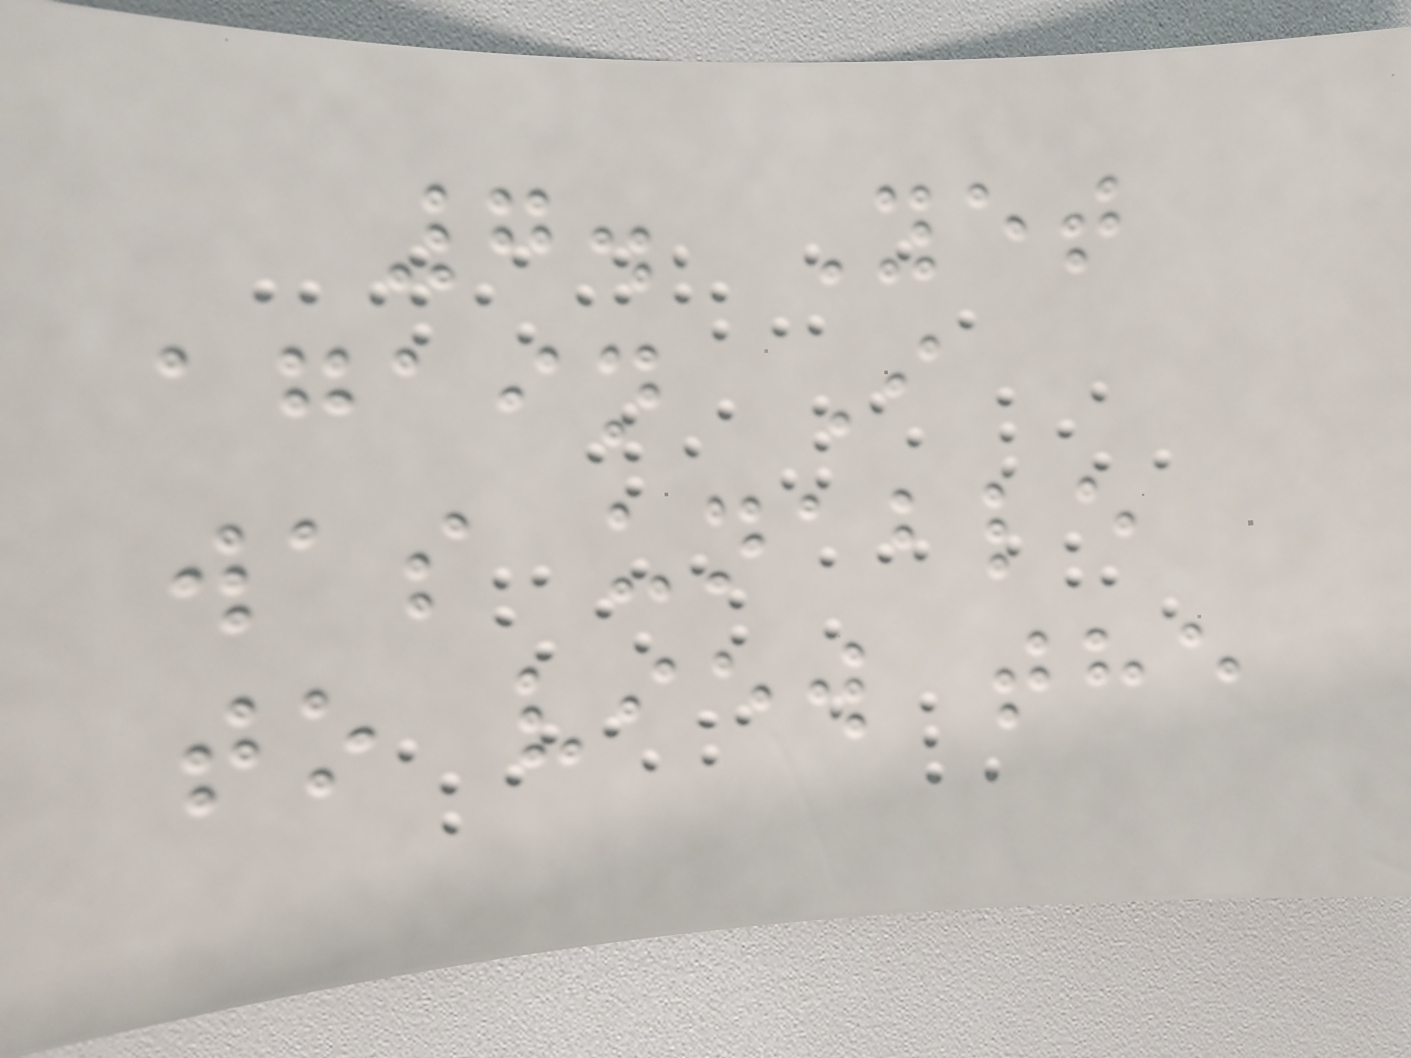7. Yet
again I
was unable
to view the
